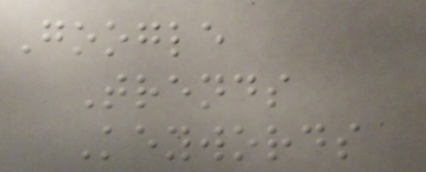Google
Trends
Keywords
